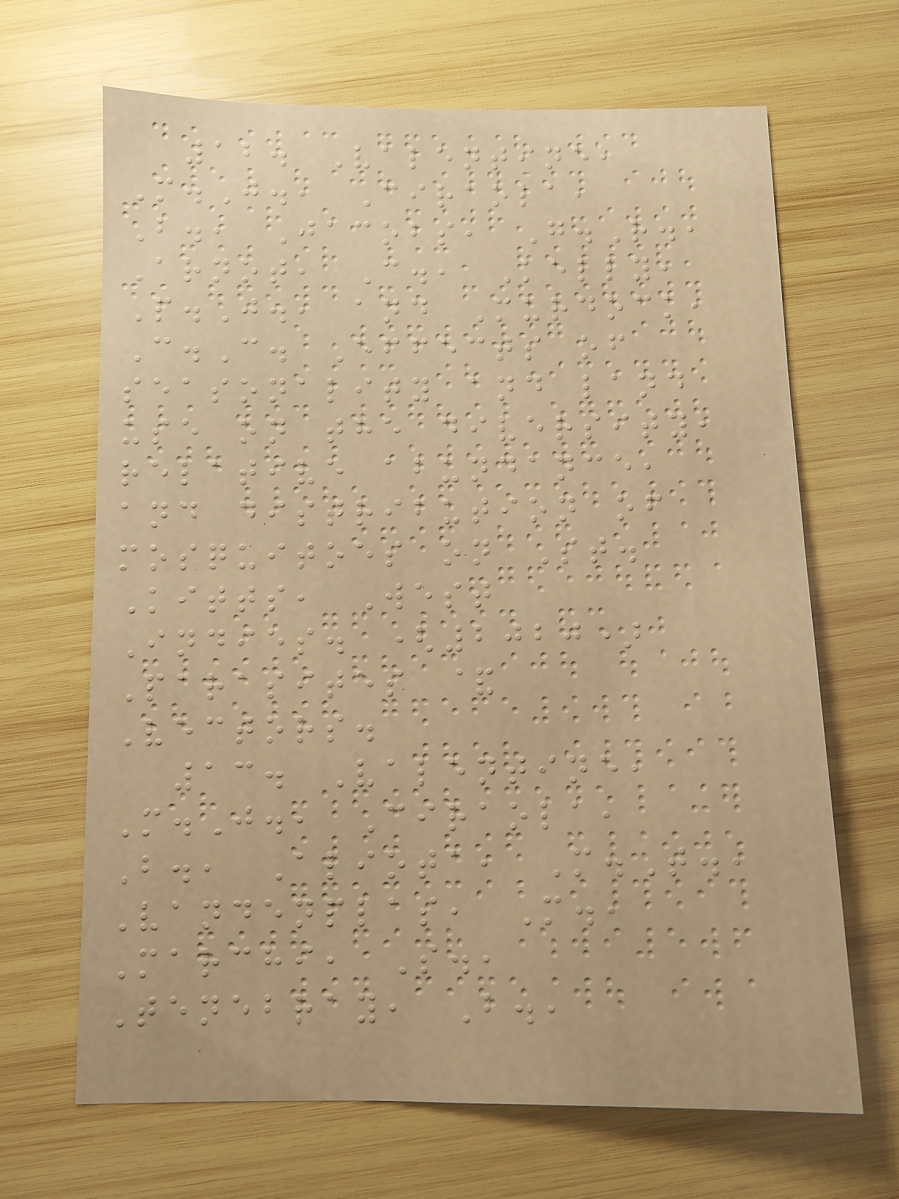12. Valentine,
M.J., Ciraola,
B., Jacobs, G.R.,
Arnot, C., Kelly,
P.J., and Murdock,
C.C. Effects of
seasonality and land
use on the diversity,
relative abundance,
and distribution of
mosquitoes on St.
Kitts, West
Indies. (2020)
Parasites &
Vectors.
13. Valentine,
M.J., Ciraola,
B., Aliota, M.T.,
Vandenplas, M.,
Marchi, S.,
Tenebray, B.,
